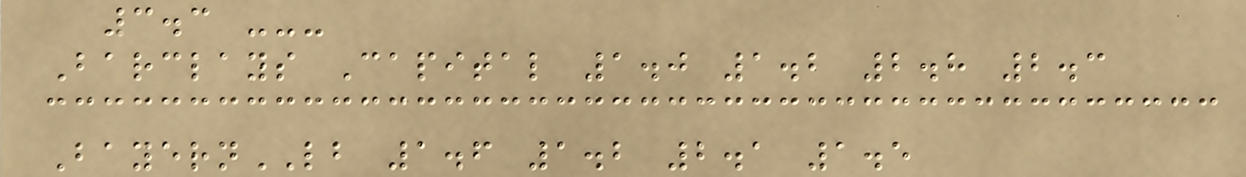3.3 ---
Barclays Capital 1.0 1.2 2.8 2.3
BayernLB 1.6 1.2 2.1 1.5
